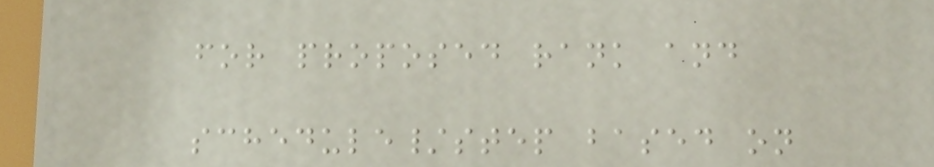for proposed rank and
schedule/step based on
